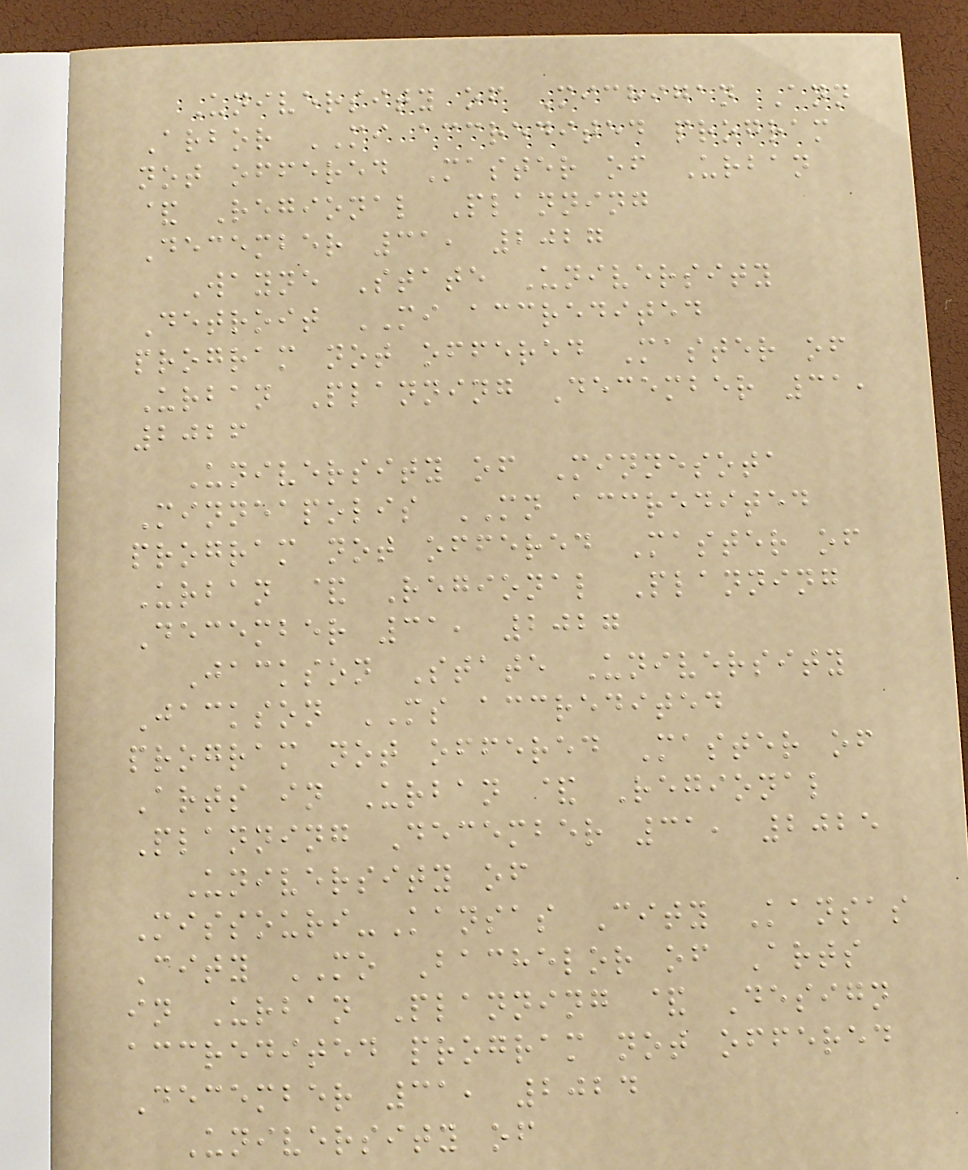University of Michigan Ann
Arbor MI accredited program
not offered Master of Urban
& Regional Planning
December 31, 2027
Wayne State University
Detroit MI accredited
program not offered Master of
Urban Planning December 31,
2026
University of Minnesota
Minneapolis MN accredited
program not offered Master of
Urban & Regional Planning
December 31, 2027
Jackson State University
Jackson MS accredited
program not offered Master of
Arts in Urban & Regional
Planning December 31, 2025
University of
Missouri-Kansas City Kansas
City MO Bachelor of Arts
in Urban Planning & Design
accredited program not offered
December 31, 2024
University of
